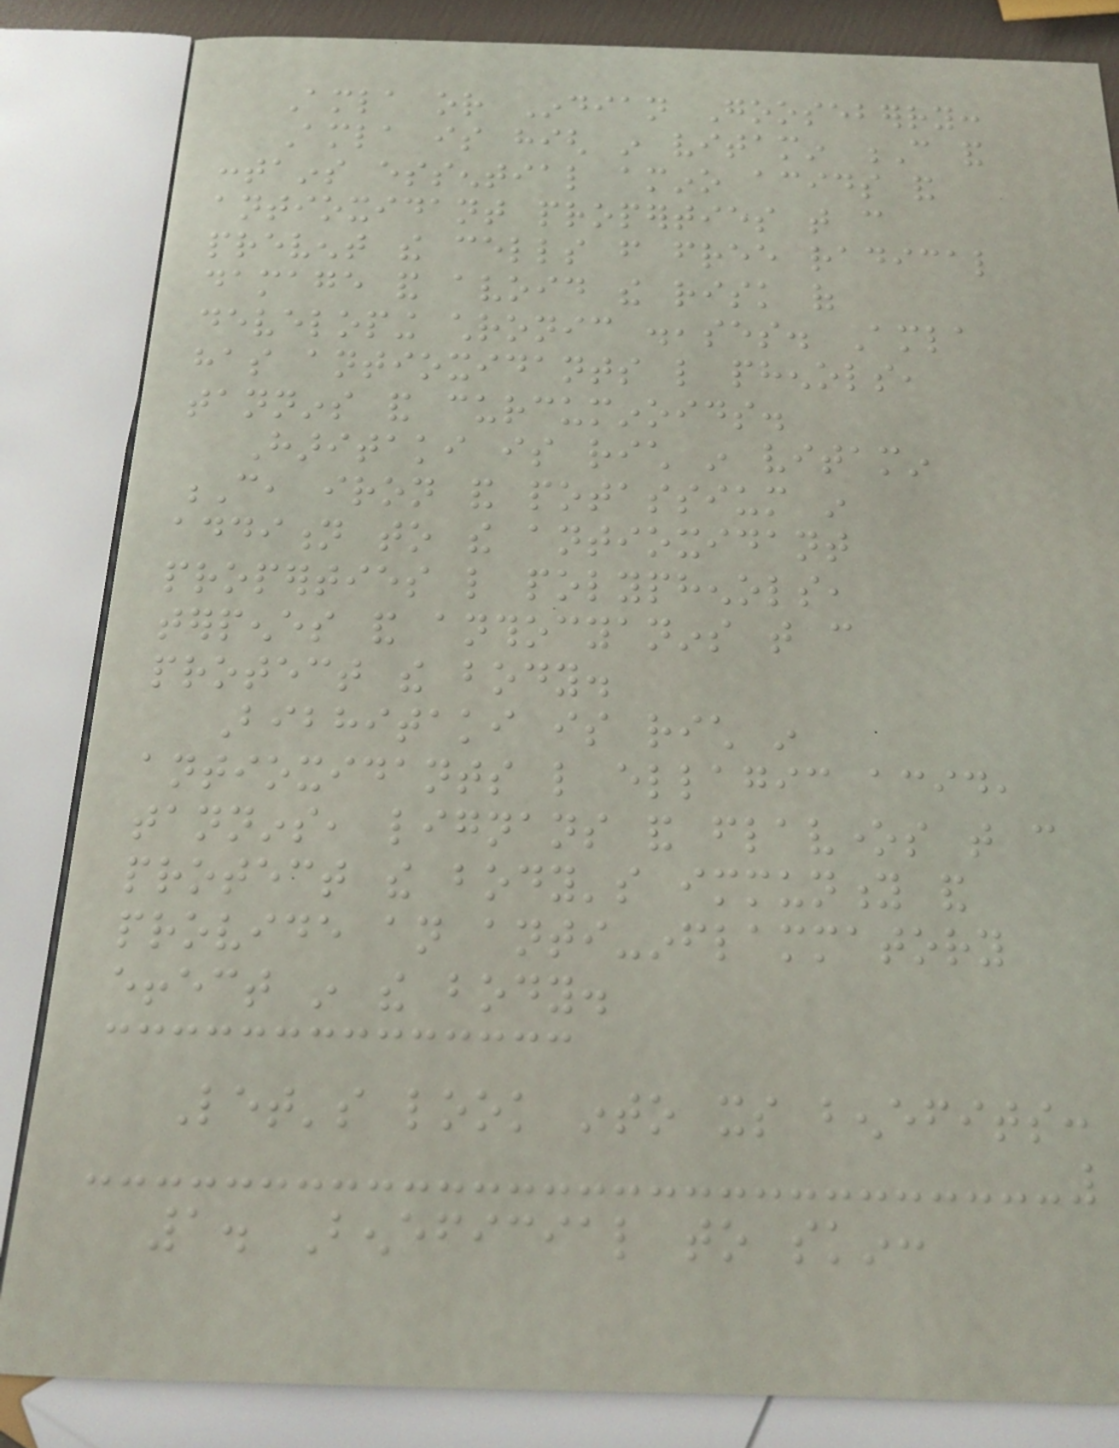Amla or Indian Gooseberry:
Amla is high in vitamin C and
contains essential amino acids and
antioxidant properties that can
prevent the cells from free radical
damage and avoid the risk of
developing chronic diseases. Amla
has antioxidants like phenols,
tannins and curcuminoids.
Haritaki is rich in vitamin
C, iron and potassium in
addition to the antioxidant
properties like polyphenols,
terpenes and anthocyanins that can
protect the body.
Bibhitaki is rich in
antioxidants like ellagic acid,
tannins, lignans and flavones that can
protect the body's immunity and
provide an anti-inflammatory
effect in the body.
Let's look into its benefits:
1. Beneficial to skin:
